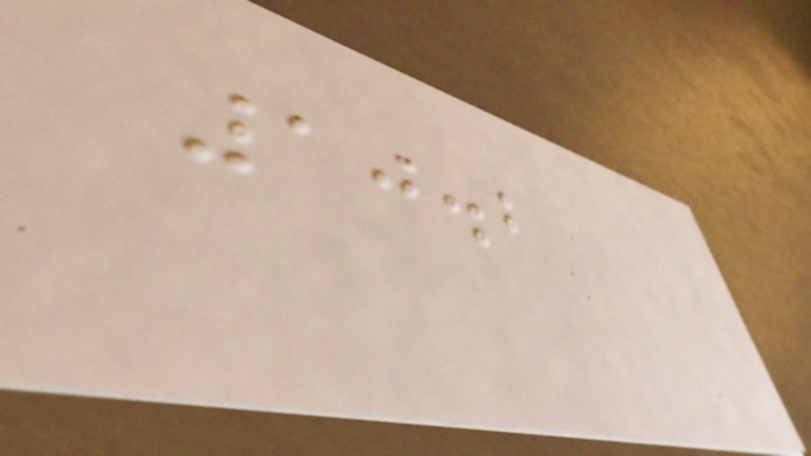10.2
